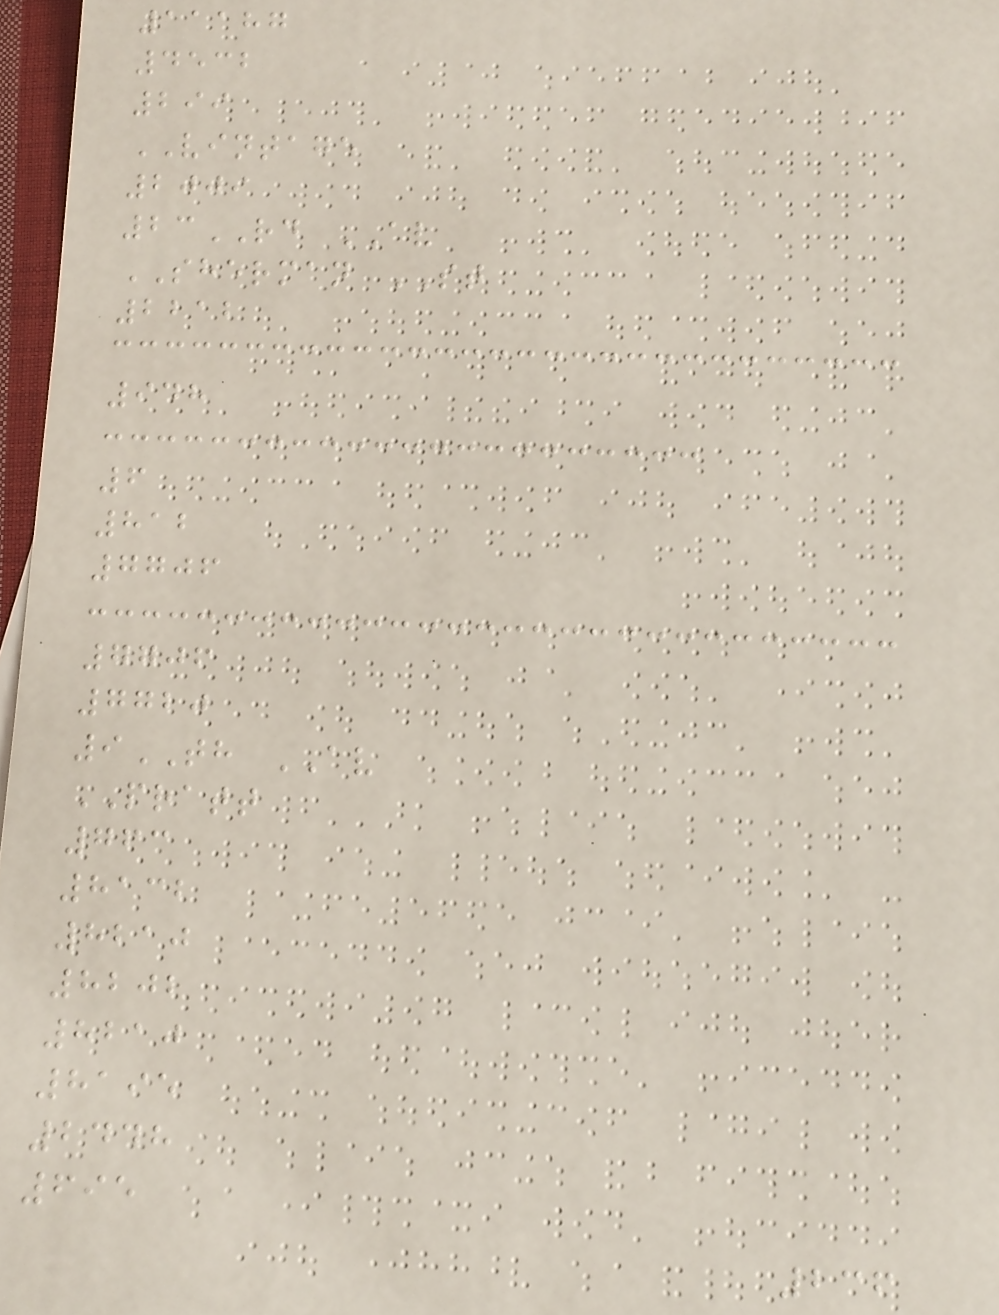11187
4532
299
VINTAGE
2009
23RD AV
SHERMAN ST
2212
948
6
812
7706
7706
7720
9TH AV
PRATT
763
8132
8210
8202
8210
8195
2448
695
236
